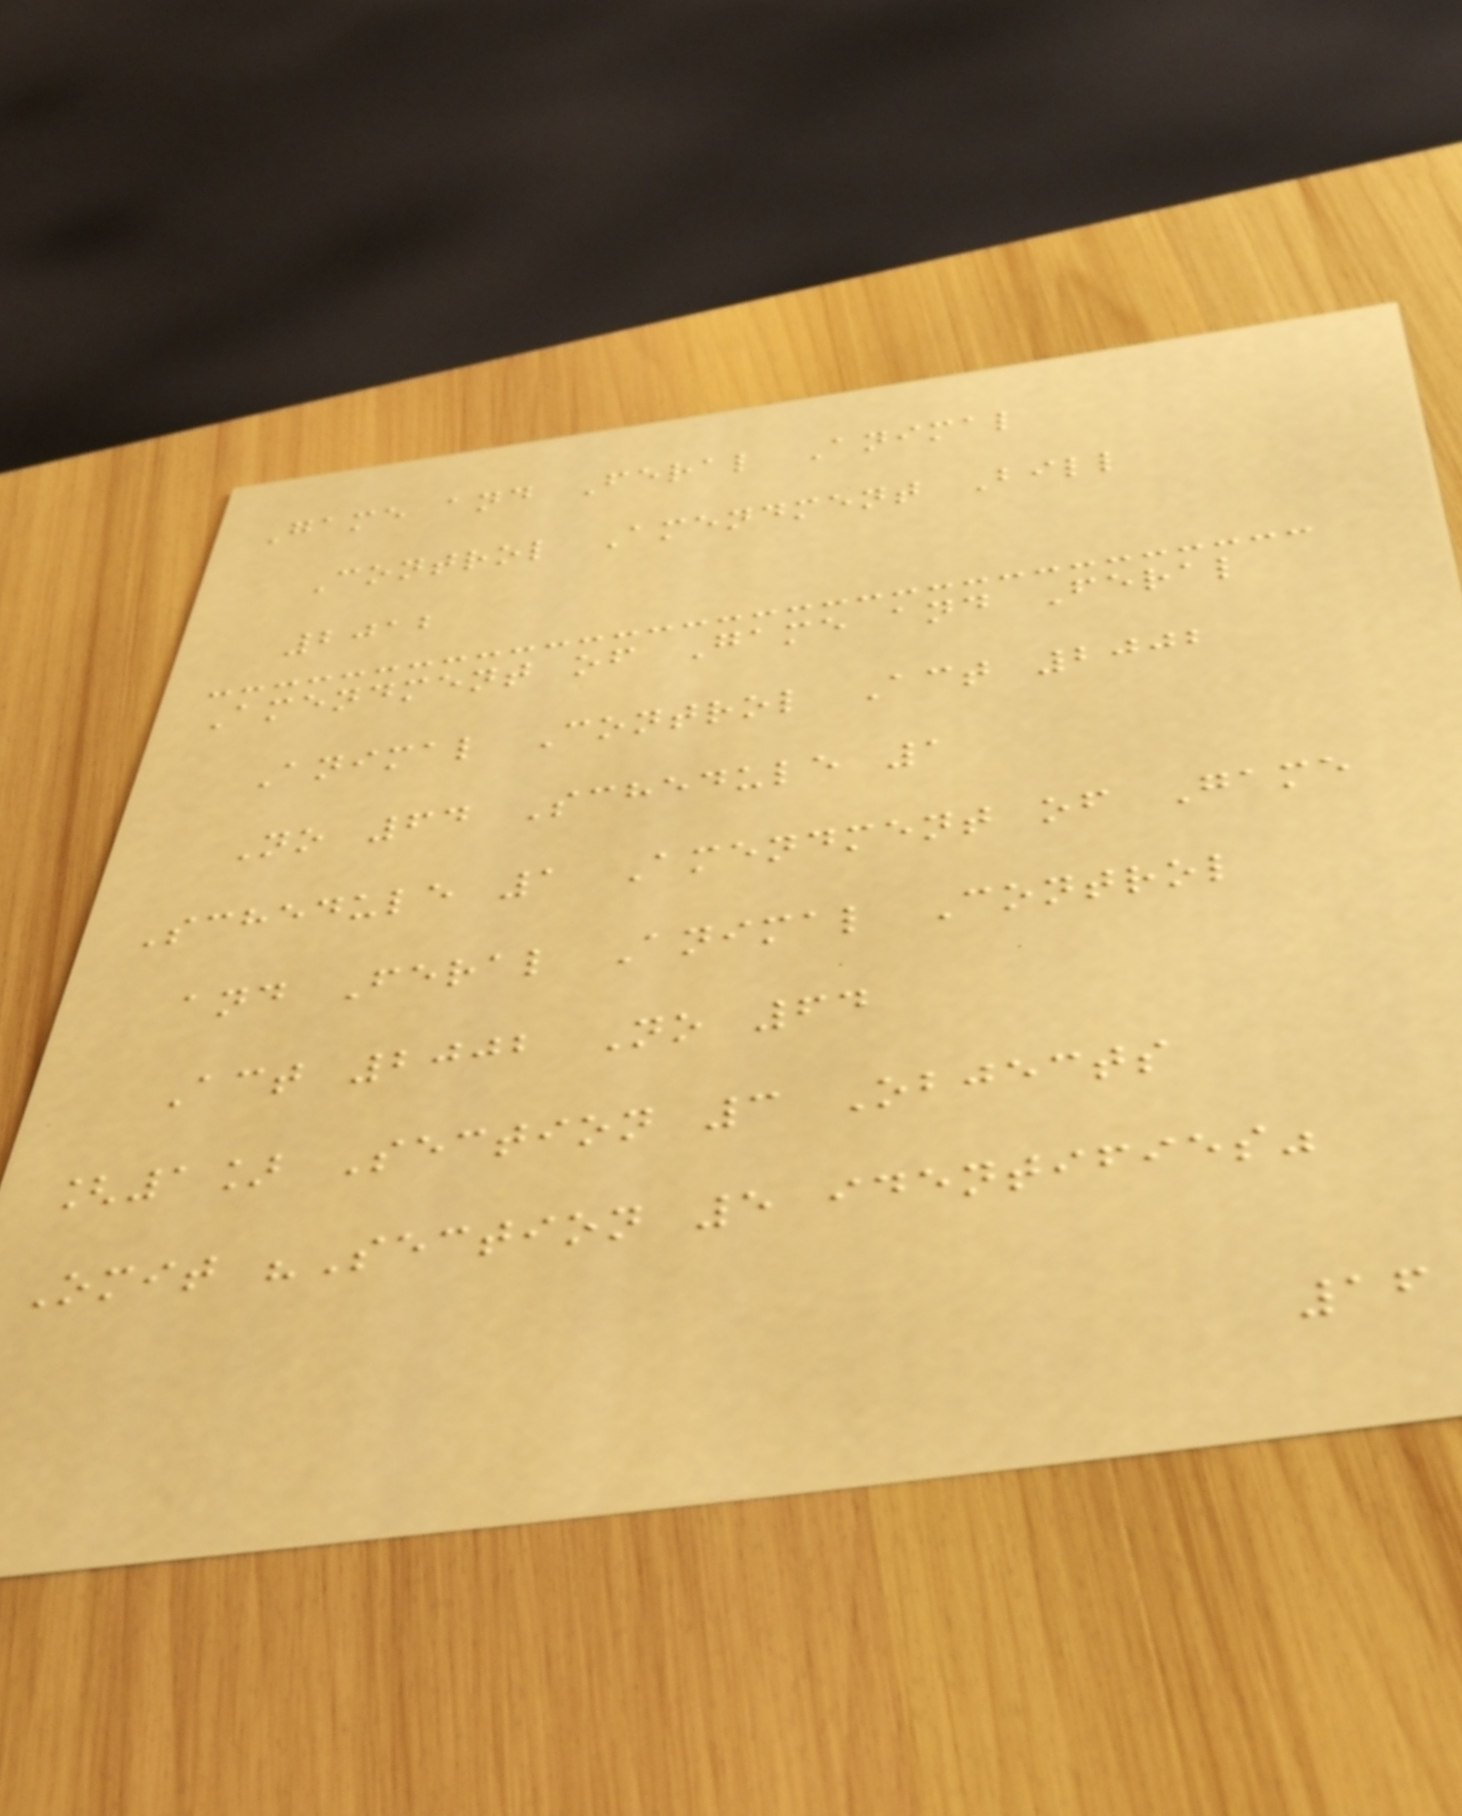Game and Feral Animal
Control Amendment Bill
2012
Amendment of Game and Feral
Animal Control Act 2002
No 64 Schedule 1
Schedule 1 Amendment of Game
and Feral Animal Control
Act 2002 No 64
[1] Section 3 Objects
Omit "Section 5 identifies"
16
